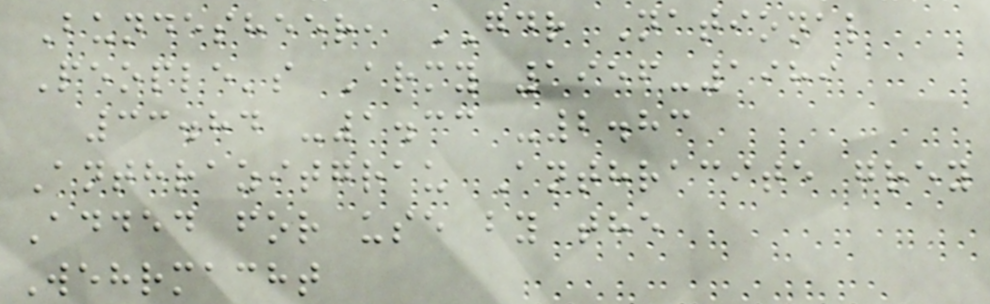Bundesheer, GDR National
People's Army 1956-1989
33.84 -1.33 -2.83
Anthrazitgrau Anthracite grey
Added for use by the
Wehrmacht
